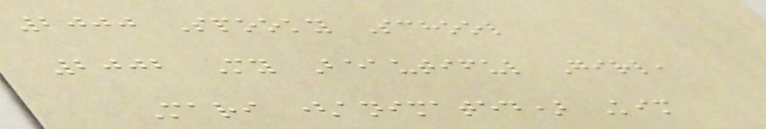2000 Spooky School
2002 My Beautiful Girl,
Mari (animated) Kim
